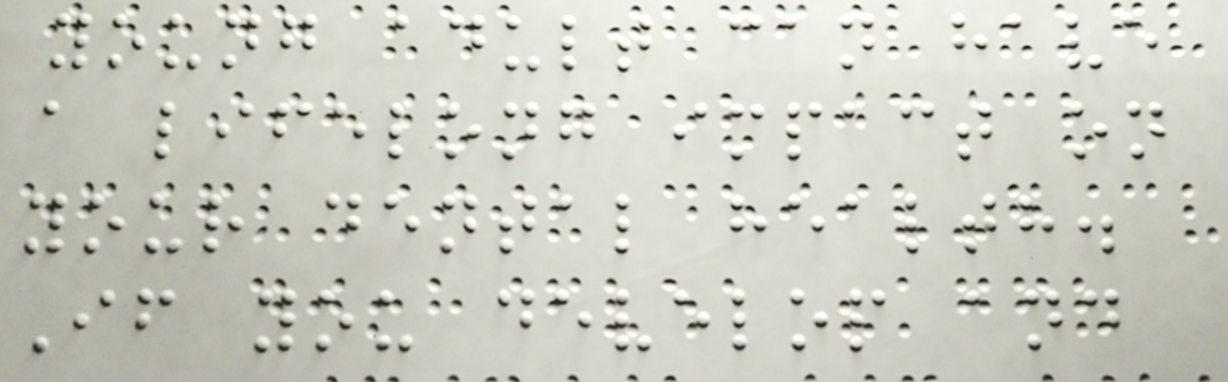young adult can have
a lifelong impact on
your dental health.
If you develop and
